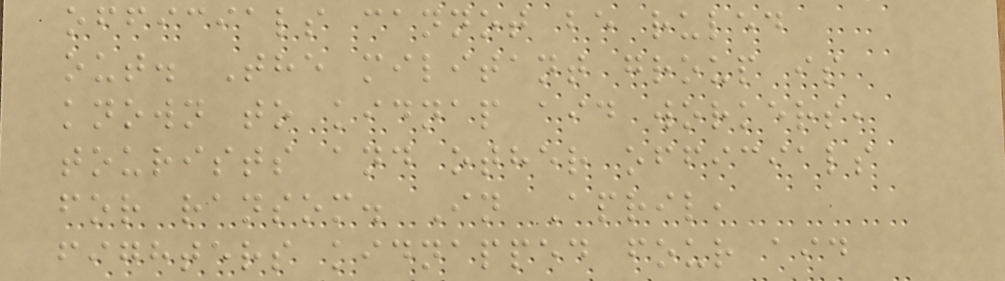officials cannot be ruled
out. The militant group is
known to kidnap aid workers,
tourists and other officials
for ransom. In April,
fighters kidnapped four aid
